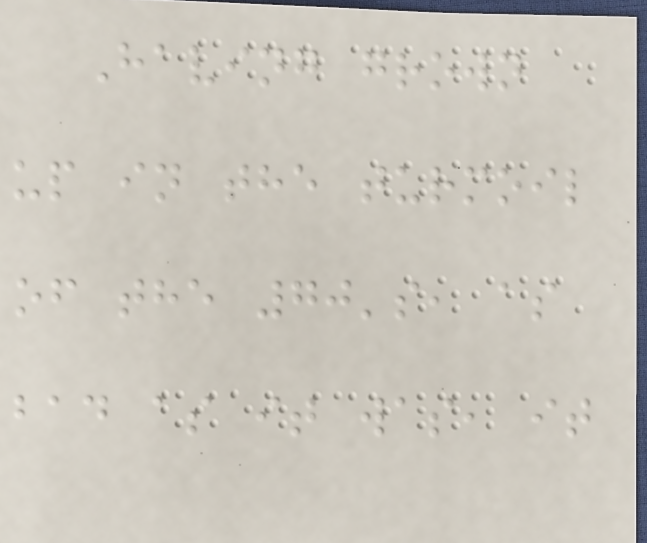Having grown
up in the turmoil
of the 70's, as
bad as it was, it
